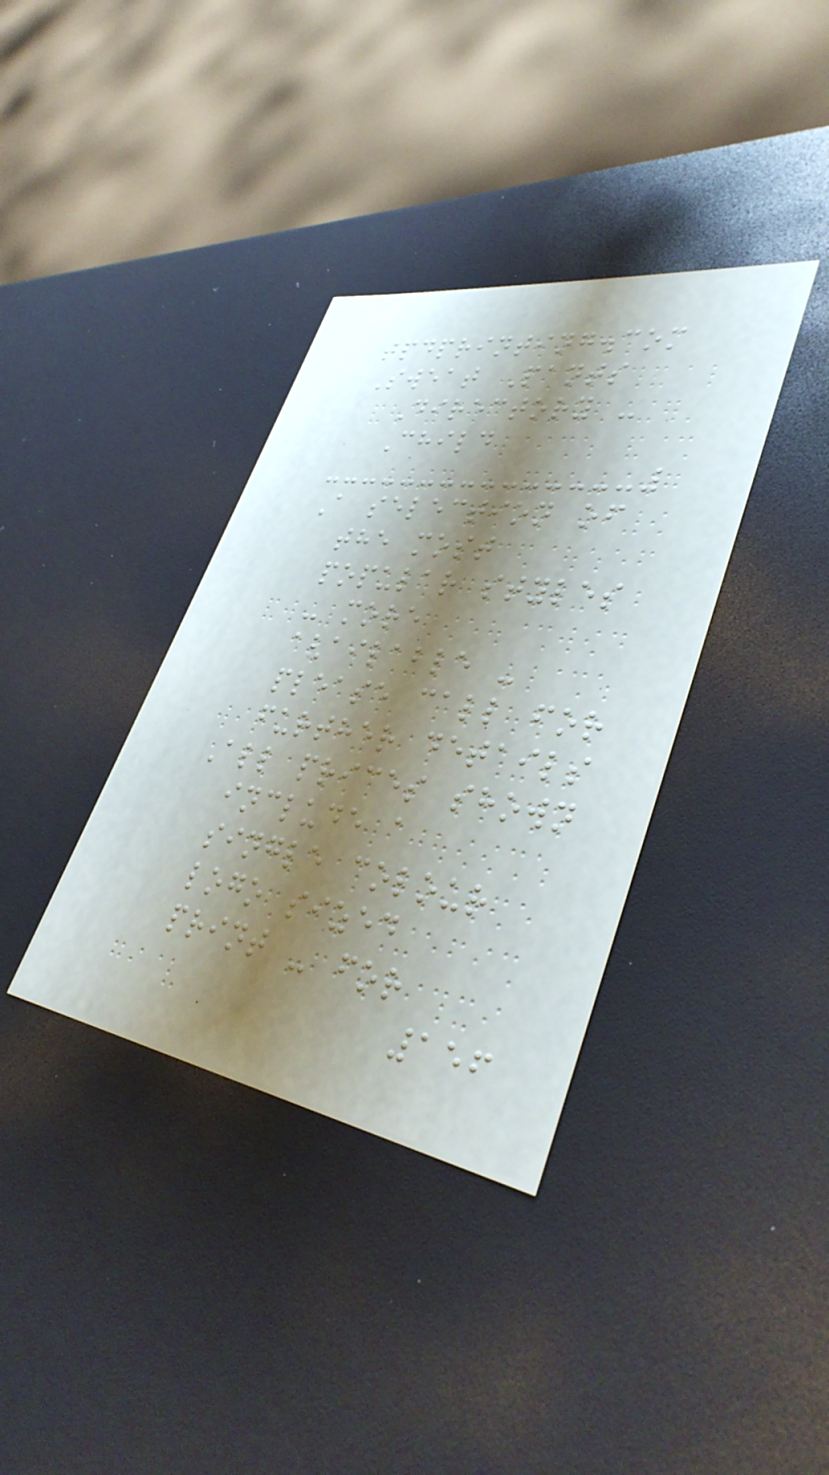tpdprinting.com
Sweat Pants
Directory -
Child
A selection of
the most
popular styles
- more
available -
please call for
further details
All prices shown
include a
single colour
logo sized
print - for
156
